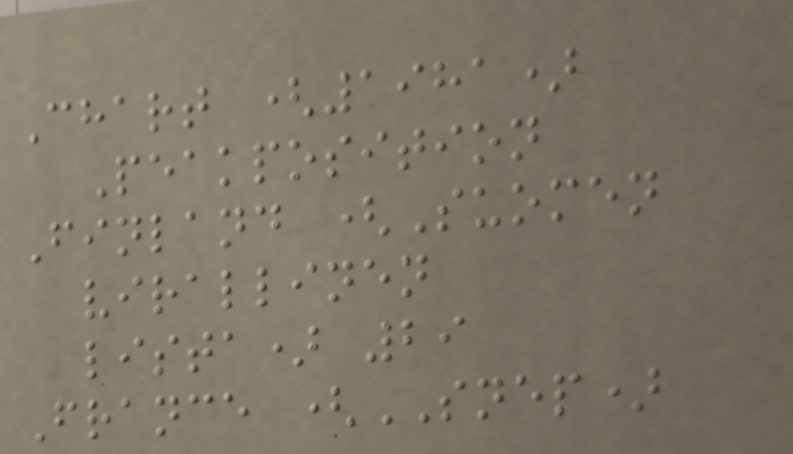Chart (1981)
Peakposition
Finland (Suomen
virallinen
lista) 29
France (SNEP)
